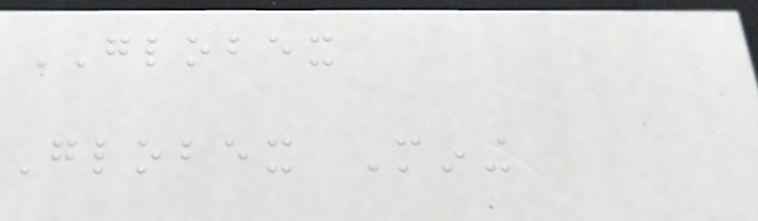GLOBEX
Globex Mining
